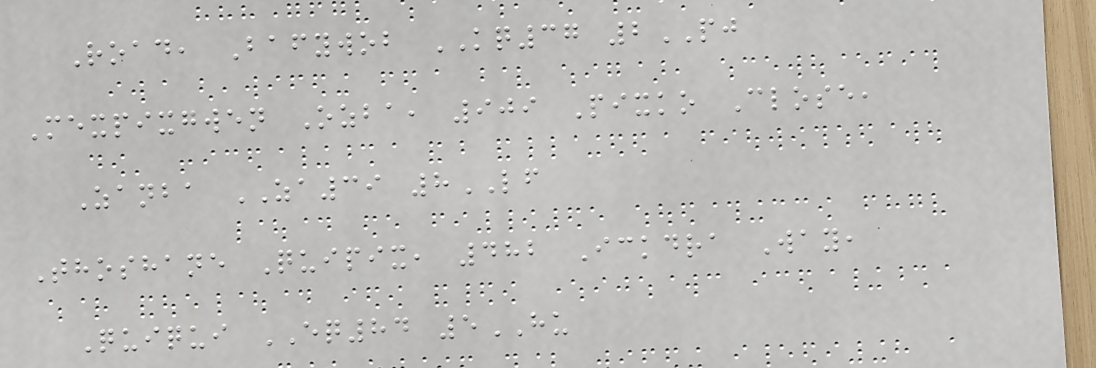Road, Bafywob KQ37 2PJ
Mexpixgwen Ozba, 909 Pixko Close,
Zanba ZA39 8LF
Thoshane Quipix, 482 Ickdra Way,
Quiqui EQ84 5HU
